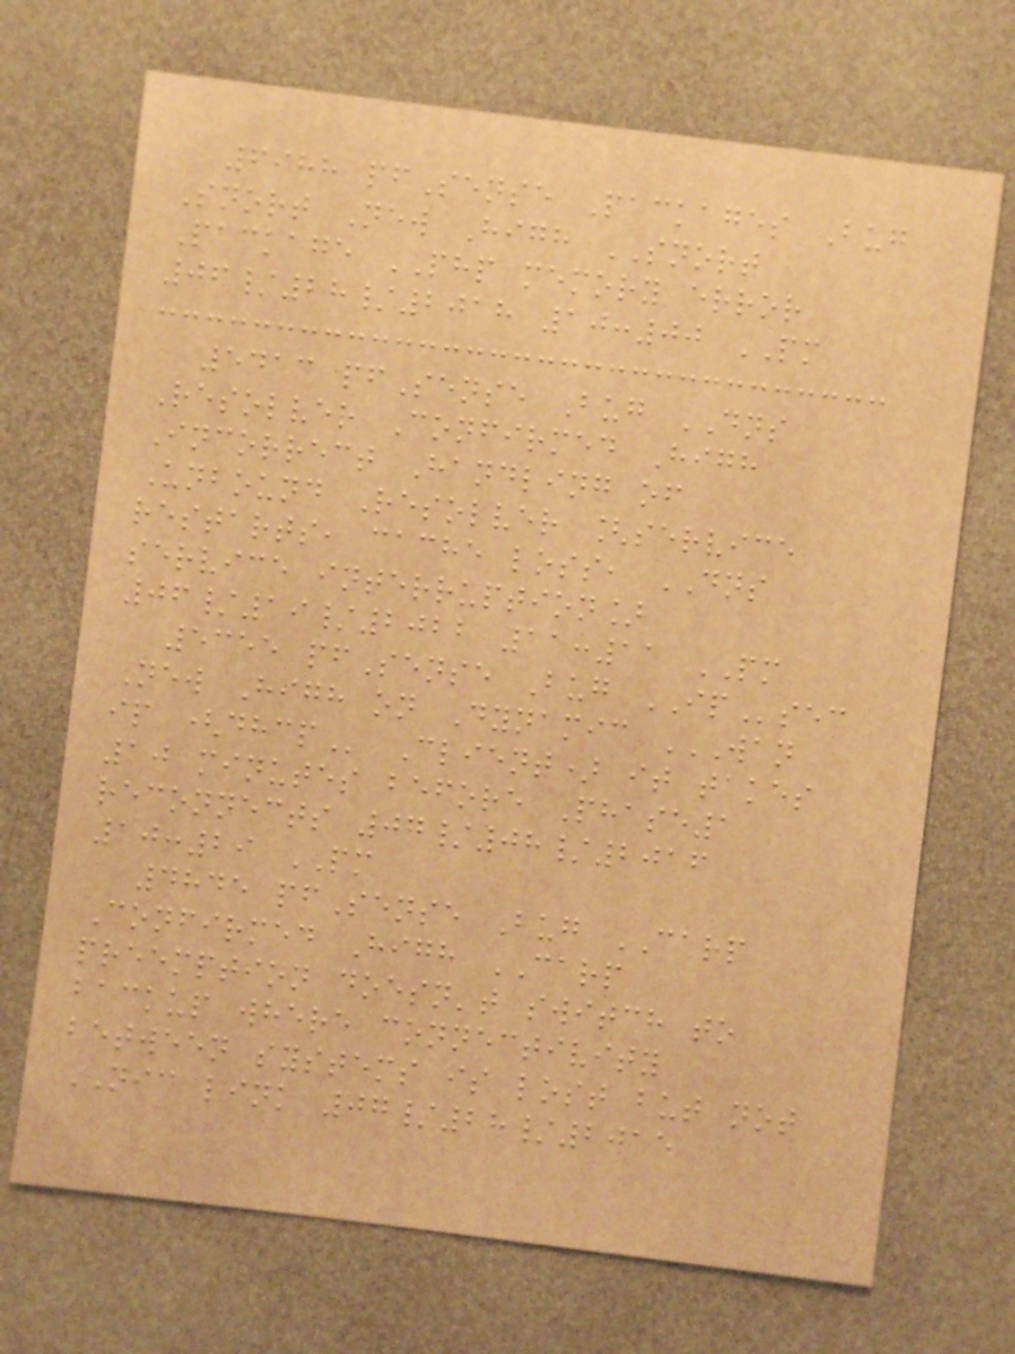6988 pfSense Packages Bug
Snort New High SNORT
Package PHP memory error
06/28/2018 10:00 PM
5413 pfSense Bug DNS
Resolver Confirmed High
Incorrect Handling of
Unbound Resolver [service
restarts, cache loss, DNS
service interruption]
06/19/2022 11:11 PM
5355 pfSense Bug IPsec
New High on Dynamic WAN
IP (DHCP Client) it takes
10 minutes before Phase1
reconnects 07/08/2016
10:29 PM
4845 pfSense Bug CARP
Confirmed High CARP
preemption doesn't switch to
backup where connectivity
between systems is lost but not
NIC link 07/28/2015
